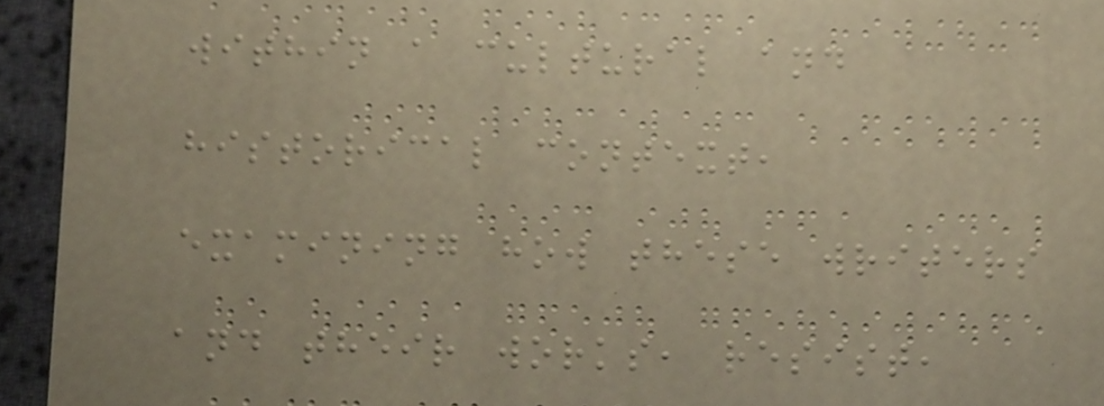within a cultural and
historical context,
examining how these writers
and their works, resist,
